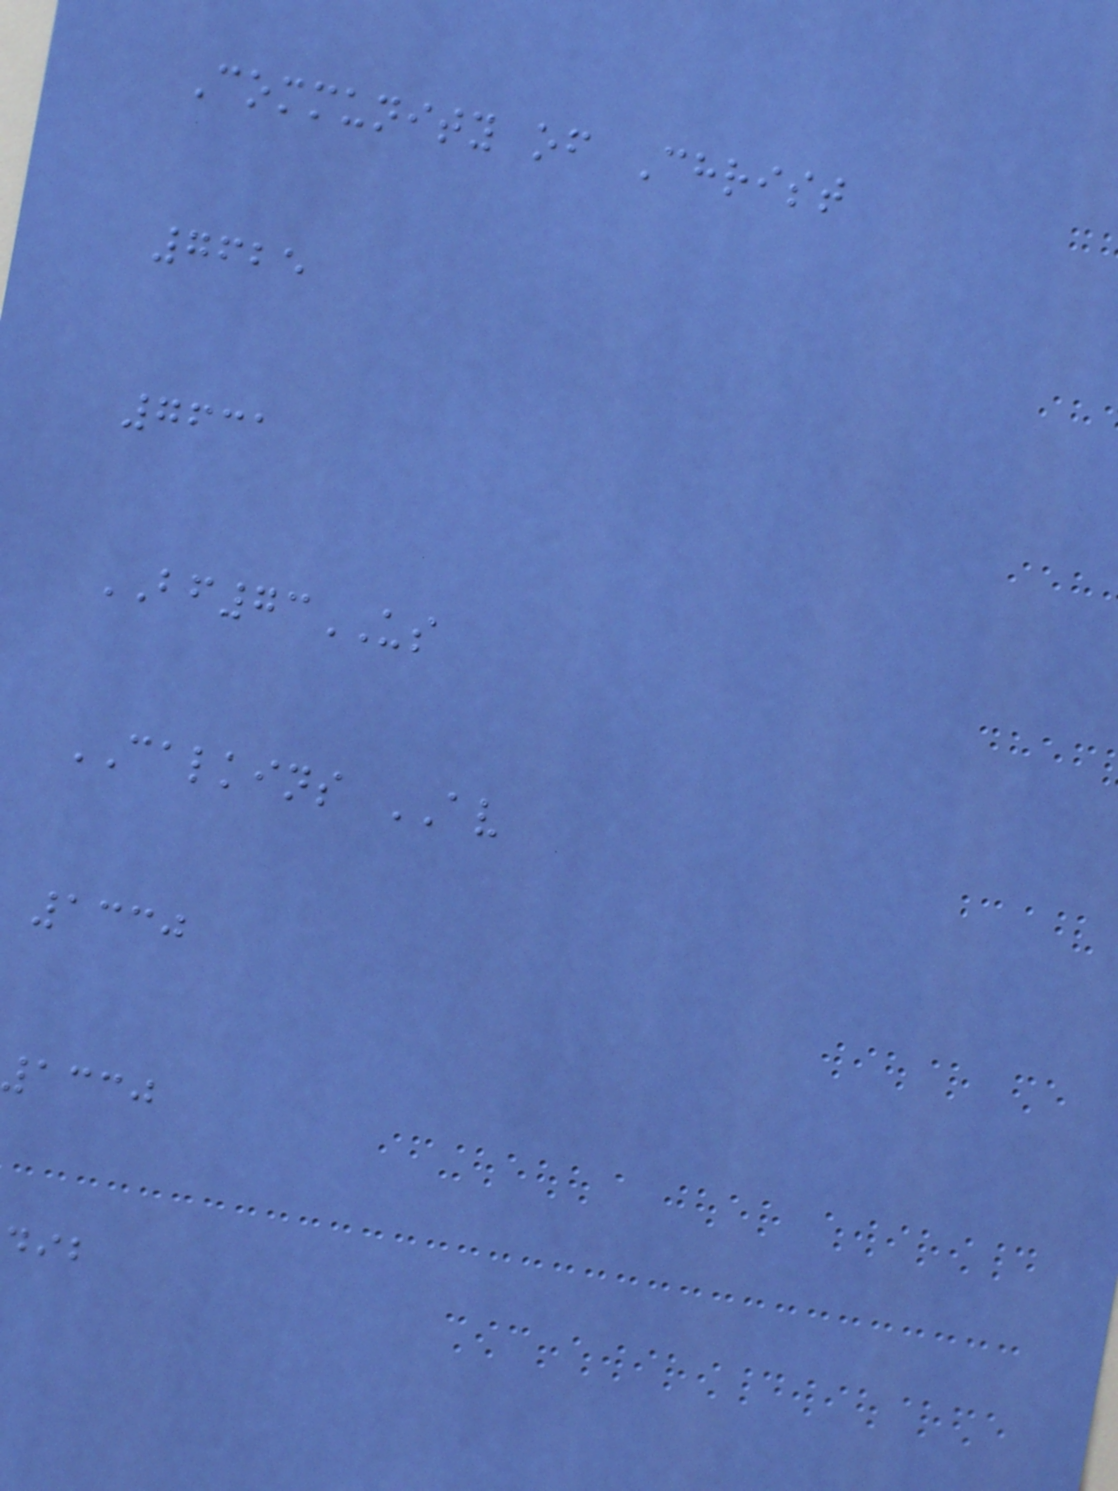Community of Christ
7625
7631
BF73US
CALKINS AV
1330
accj
